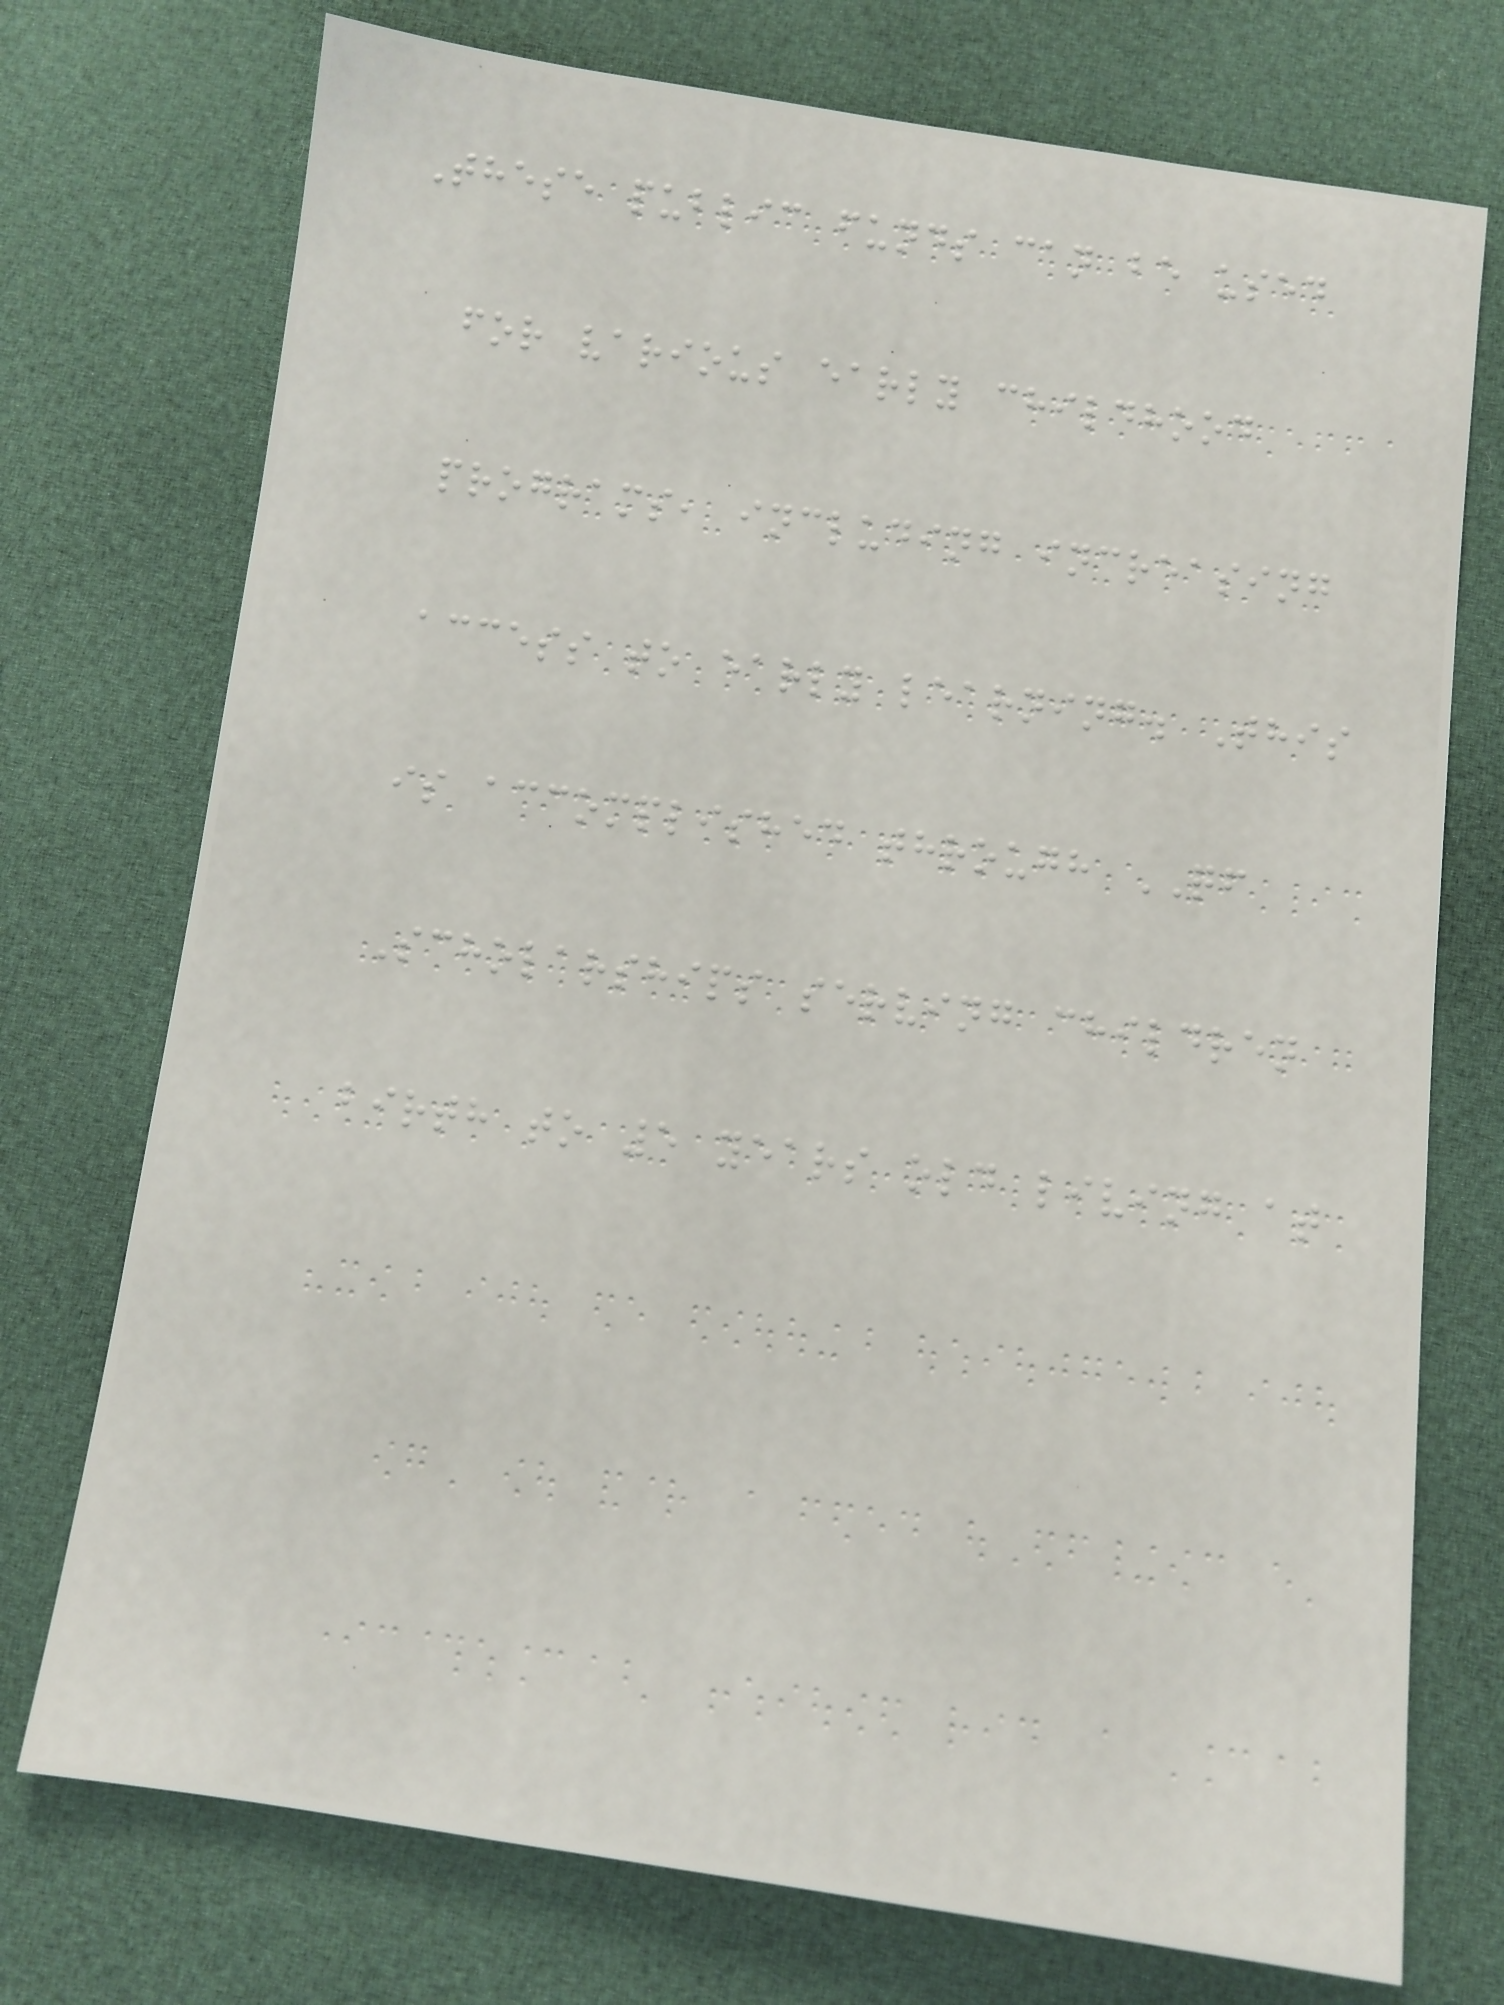These public funds can be used
for various early childhood
programs, including increasing
access to early learning. This
is accomplished through QF
Scholarships serving children
birth to 5 years old living at
